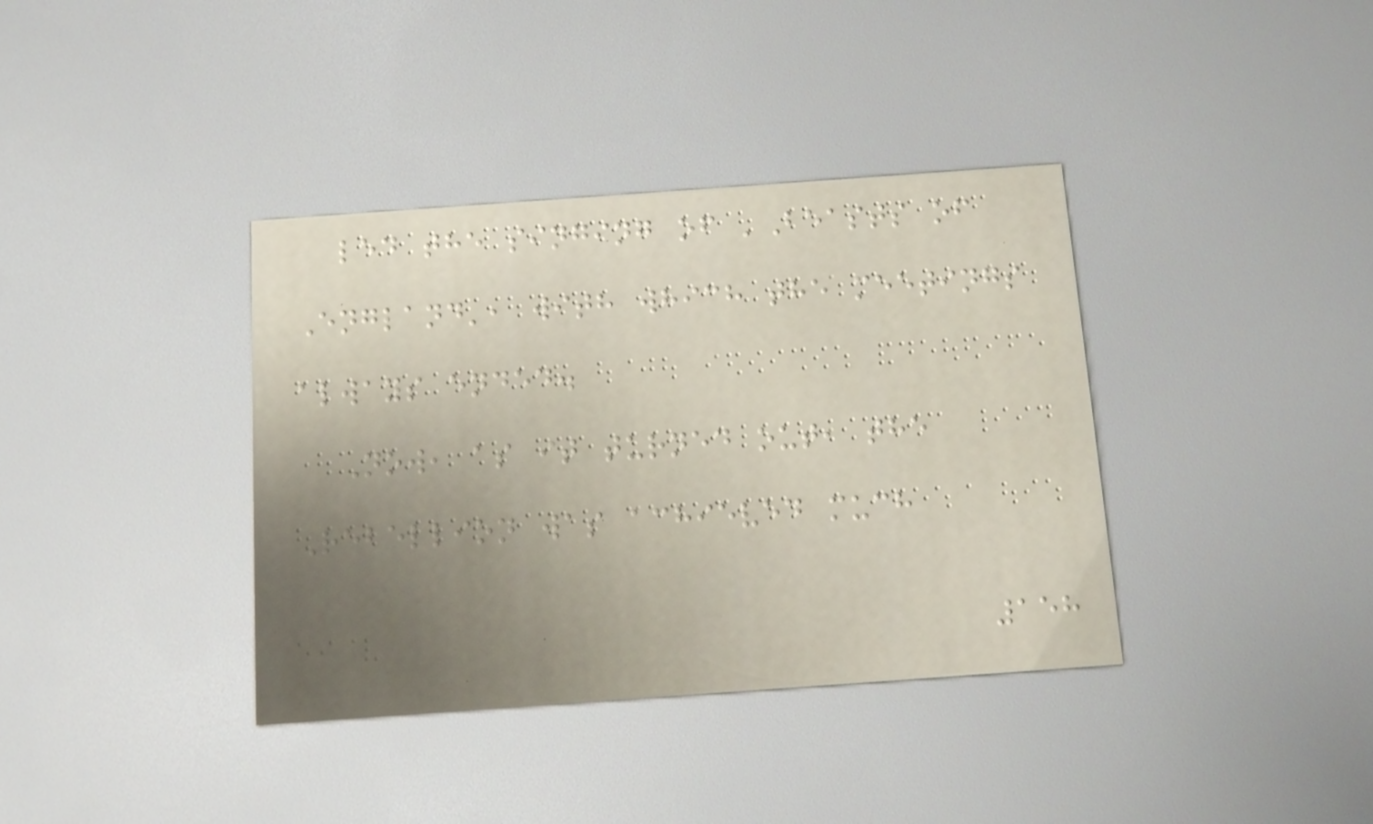led the singing of 'Beasts of
England', with which the meetings
always ended.
Now, as it turned out, the
Rebellion was achieved much
158
